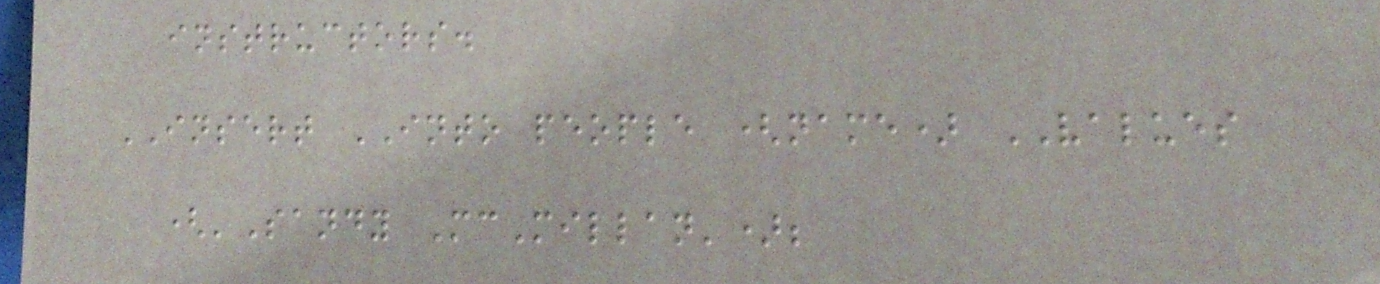instructors.
INSERT INTO people (name) VALUES
('Sandy McMillan');
